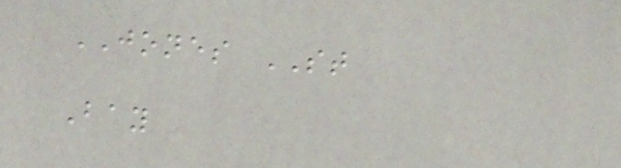JONES ST
Bay
